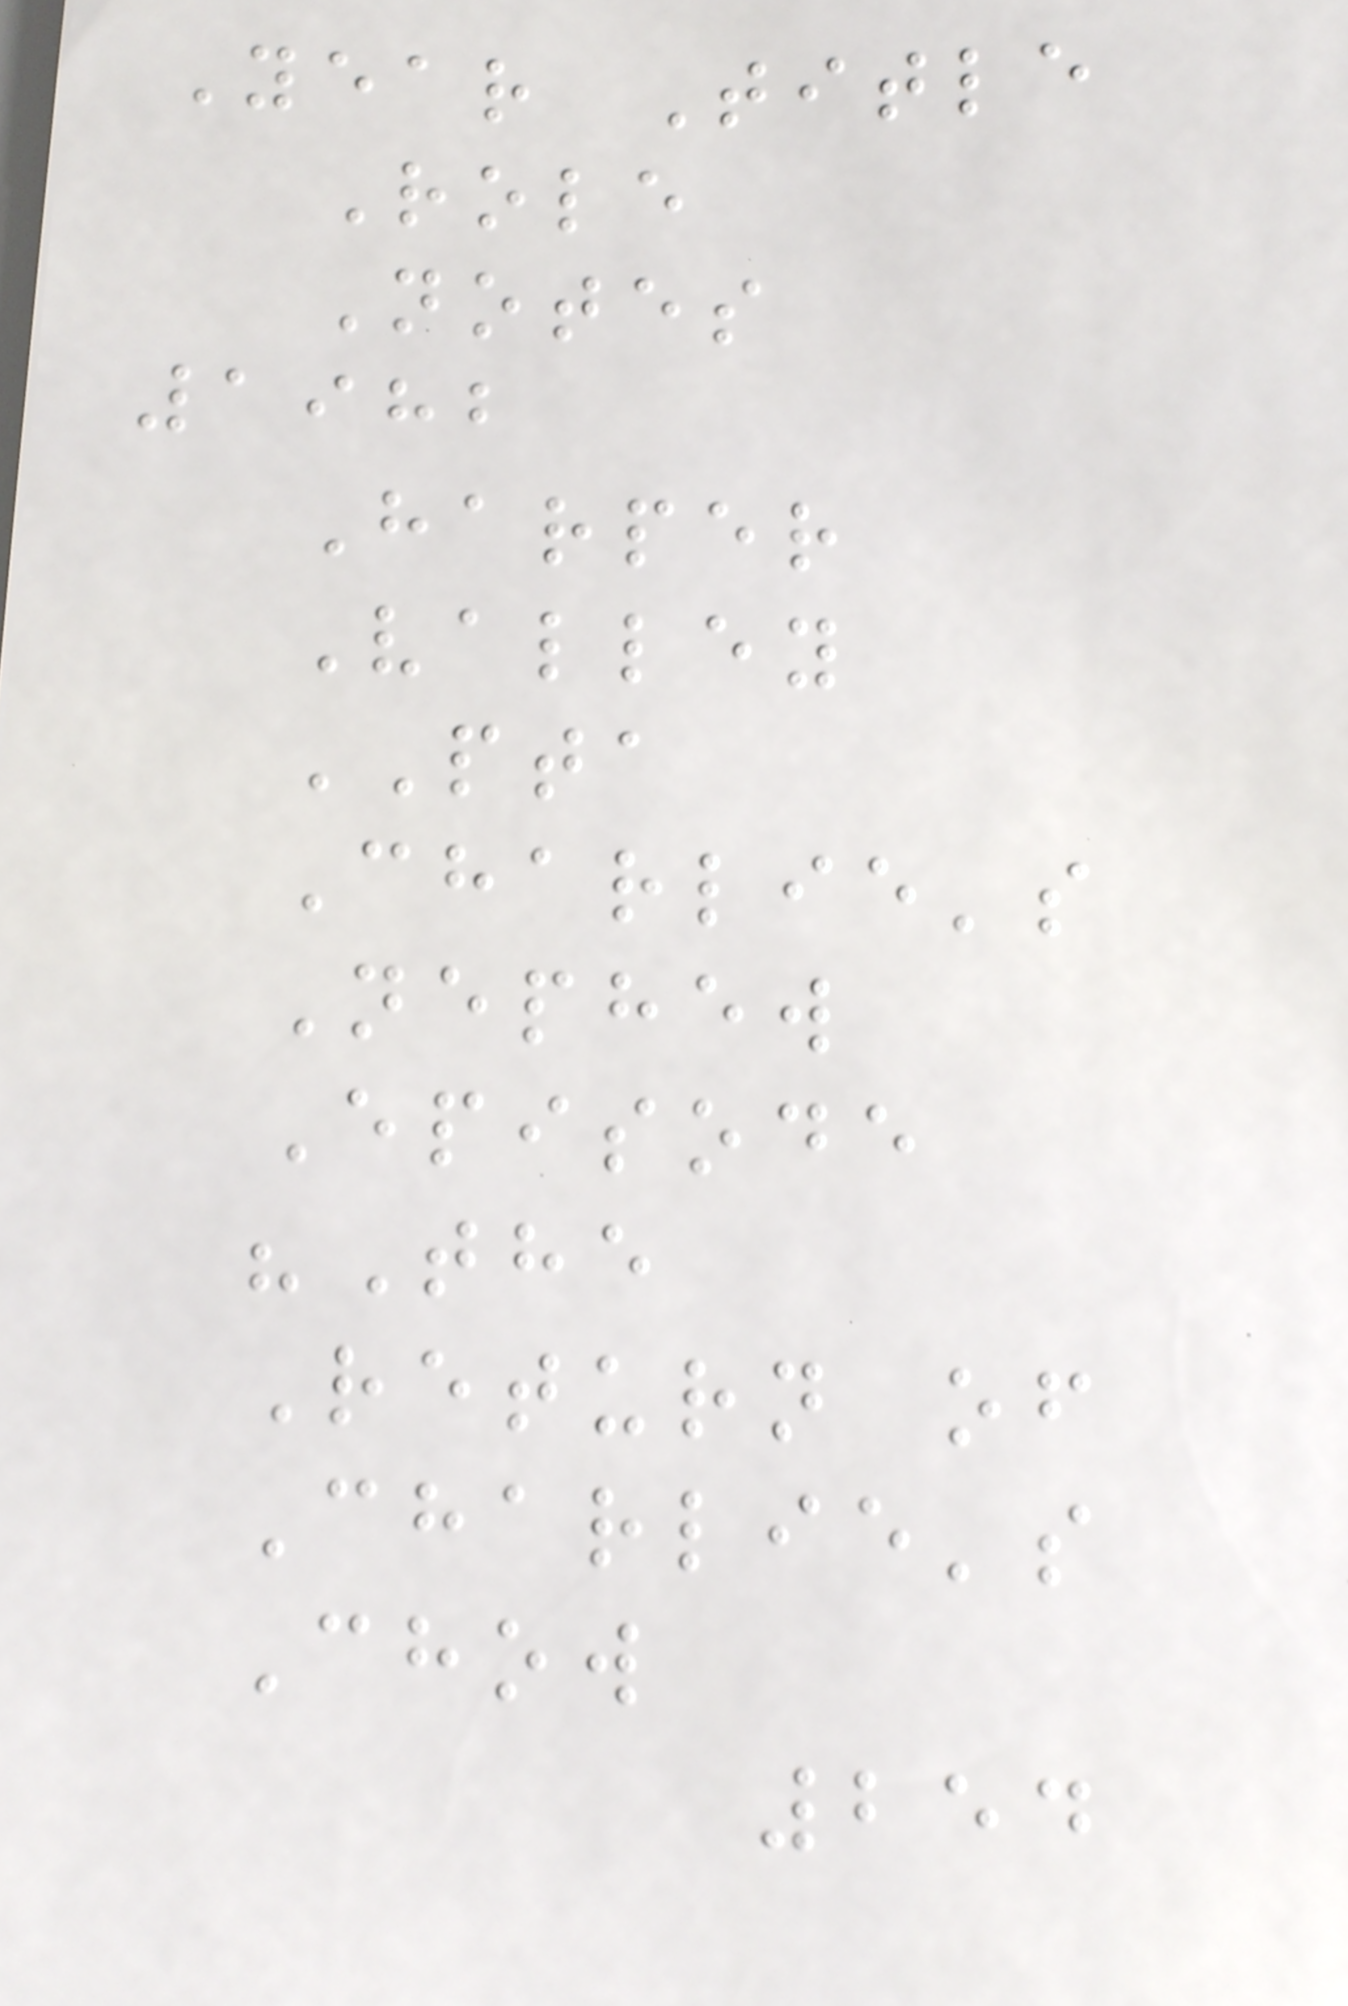Year Title
Role
Notes
1982
Harper
Valley
PTA
Charlie's
Nephew
Episode
"The
Return of
Charlie's
Chow
254
